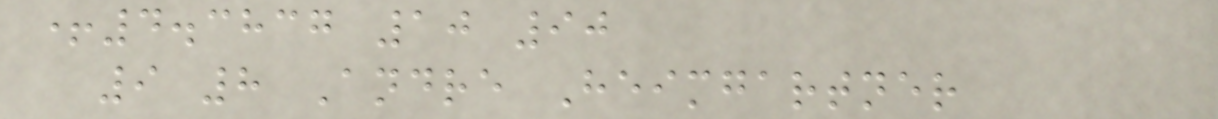+4.3837 10 90
9 8 Andre Heimgartner
